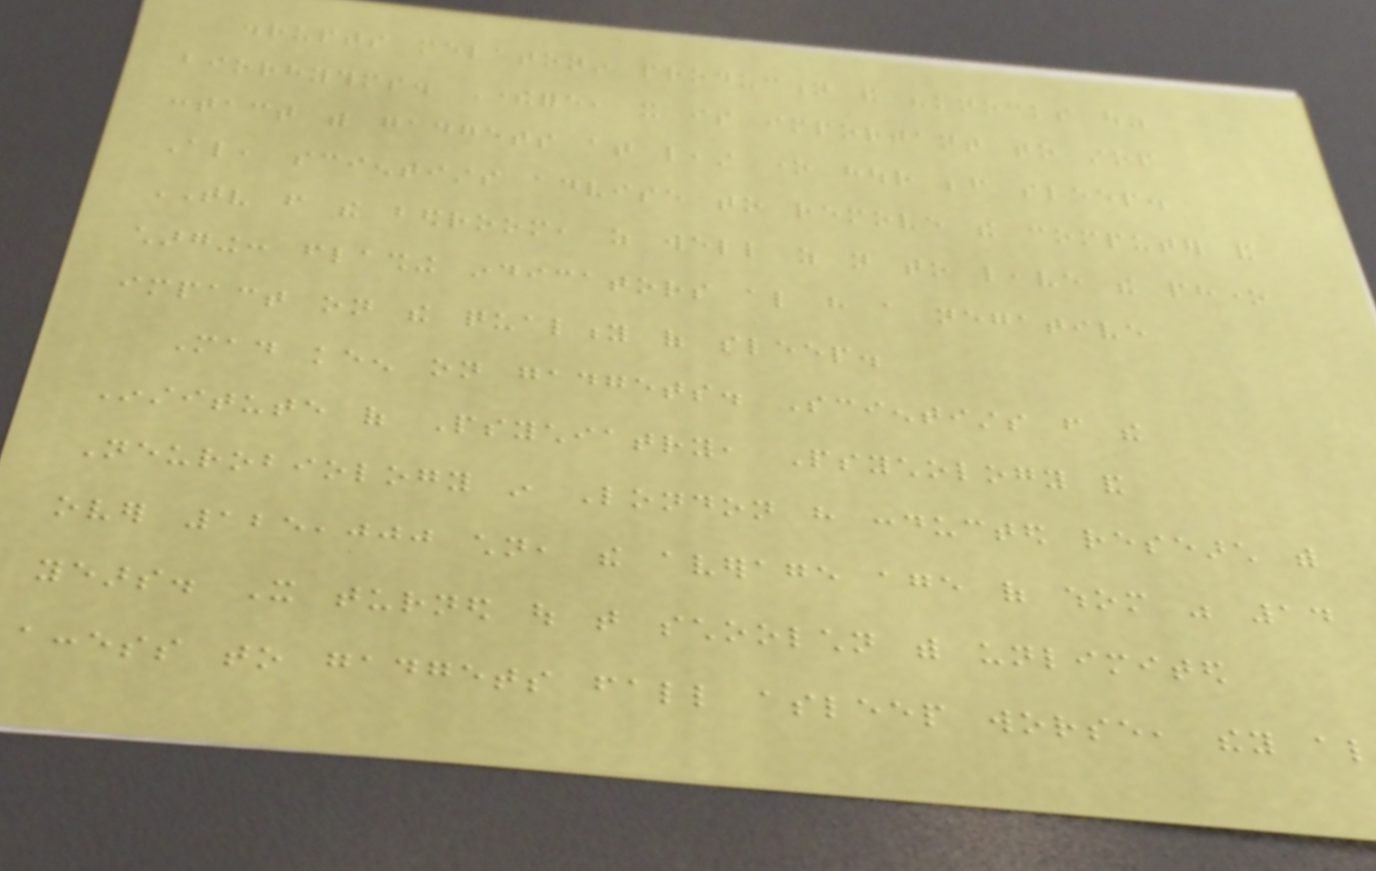disrupts melatonin production and "knocks out"
biorhythms. Therefore, it is important to stop
contact with gadgets at least one hour before sleep.
Also, scientists advise to remove the computer and
TV from the bedroom, as well as not to leave the phone
charging: flashing indicators also have a negative
impact on the quality of sleep.
Mad keen on gadgets. Scientists from the
Institute of Psychiatry, Psychology and
Neurobiology in London have conducted research with
over 125,000 children, the average age of whom was 14
years. It turned out that schoolchildren with unlimited
access to gadgets fall asleep worse, they also
